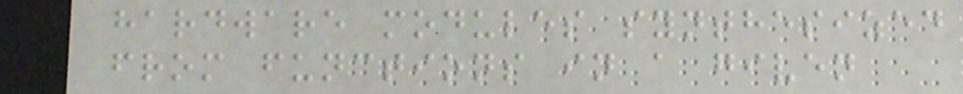hardware modules synthesized
from functions in a given
